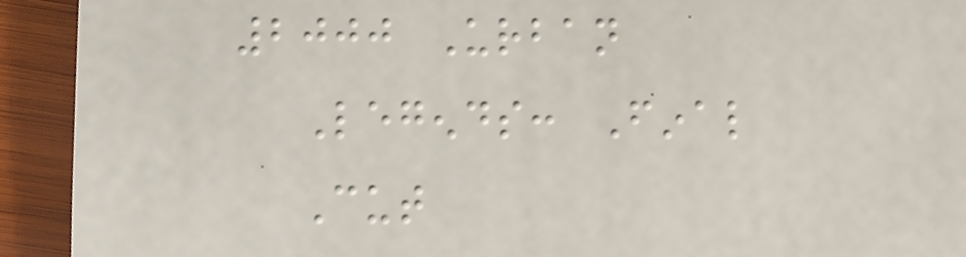2000 Urban
Legends: Final
Cut
